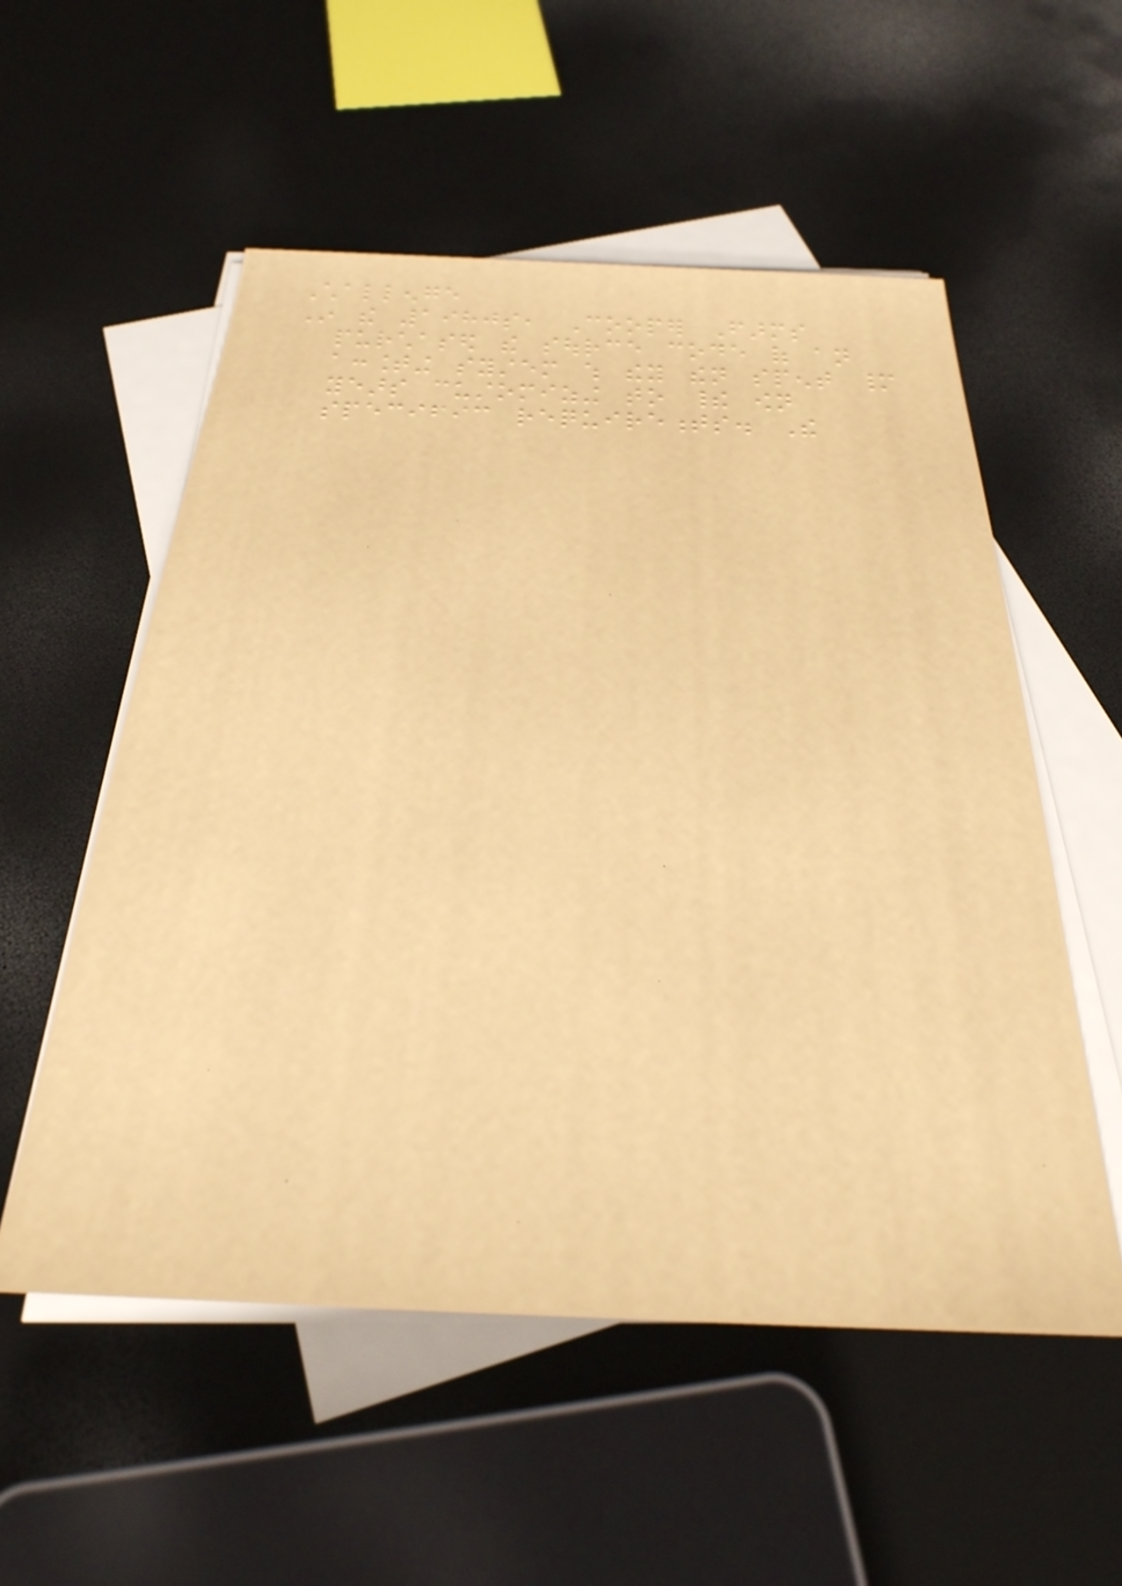Challenge
In the 1980s, Cooper Farms
purchased the source code of an
accounting system which they then spent many
years customizing to their own
specific requirements. The
